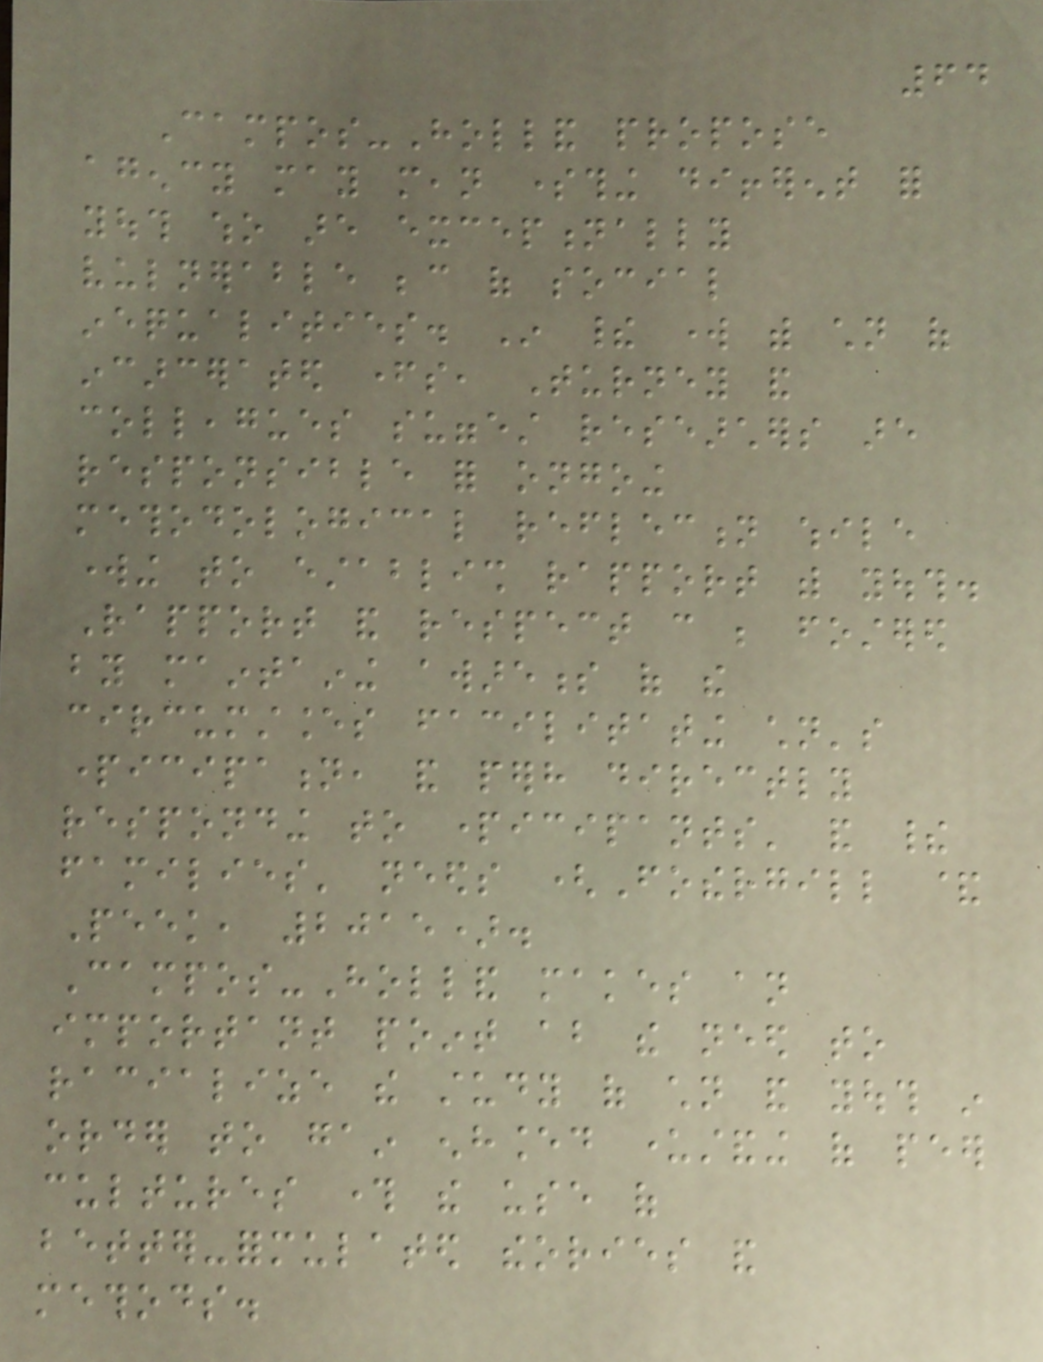64
Campos-Holland propose
agency may mean something different for
youth who are exceptionally
vulnerable because of social
inequalities. In their work with children of
incarcerated fathers, Turney and
colleagues suggest researchers are
responsible for ongoing
methodological reflection while
working to establish rapport with youth.
Rapport and respect can be fostered
by maintaining awareness of the
circumstances facilitating children's
participation, and perhaps directly
responding to participants' and their
families' needs (Fothergill &
Peek, 2015).
Campos-Holland makes an
important point about the need to
racialize the study of children and youth in
order to gain enhanced understanding of peer
cultures through the use of
better-formulated theories and
methods.
